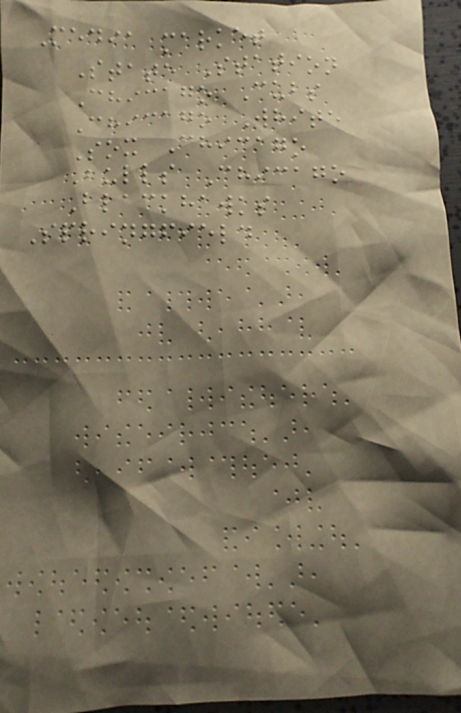Media market
State Station
Chicago Cubs
Chicago White
Sox Chicago
Bulls Chicago
Blackhawks
Springfield
